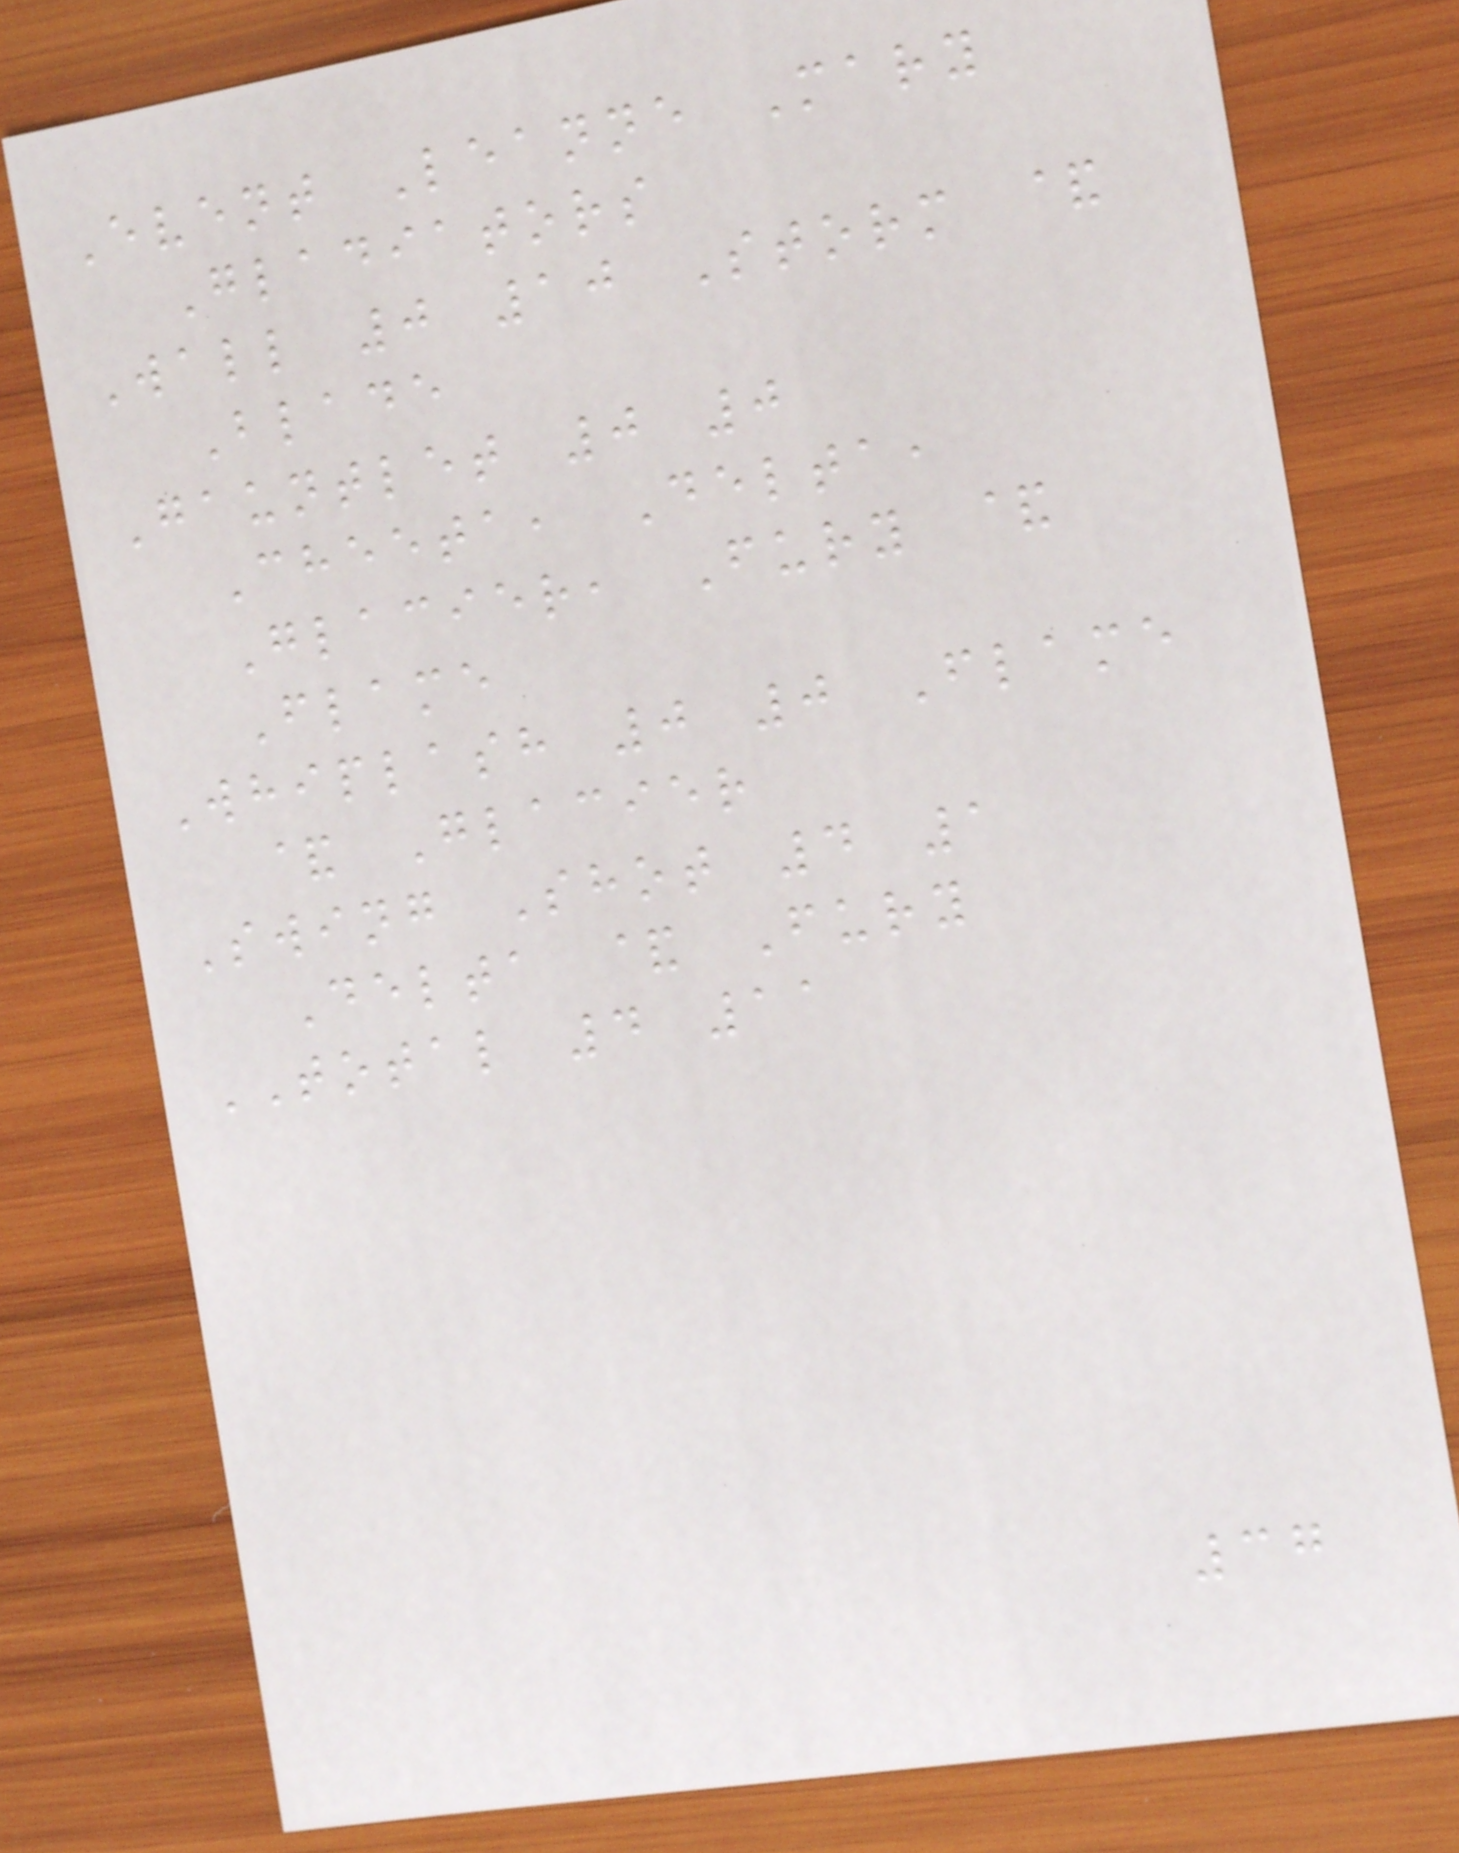Event Leanne Mary
Gladiators
Wall 0 10 Storm &
Blade
Gauntlet 0 0
Cheeta, Delta,
Glacier, Fury &
Flame
Whiplash 0 0 Flame
& Glacier
Swing Shot 4 1
Delta & Fury
TOTAL 4 11
37
